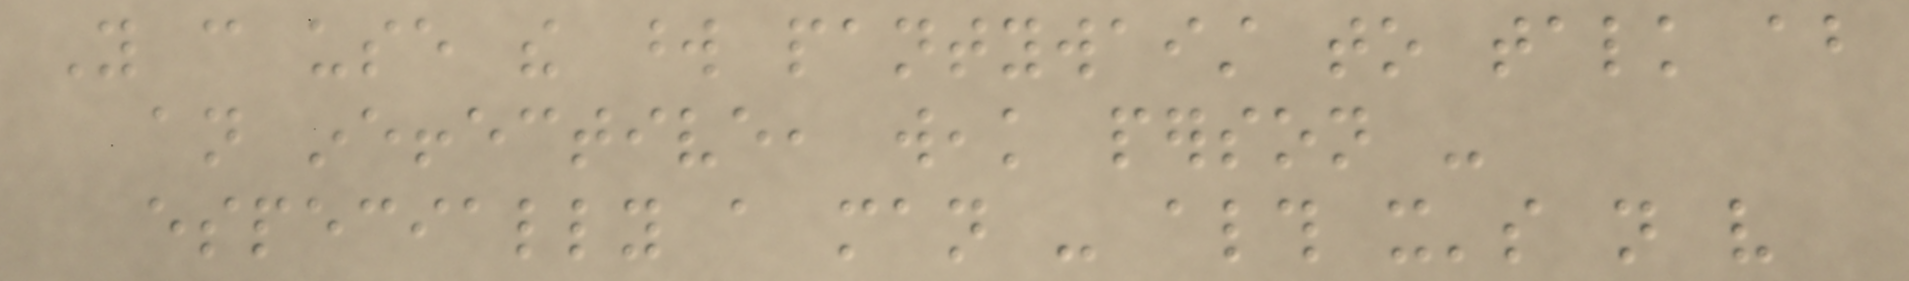You can use the word pantywaist to talk about
an ineffective, weak person -
especially a man - although it's not very
